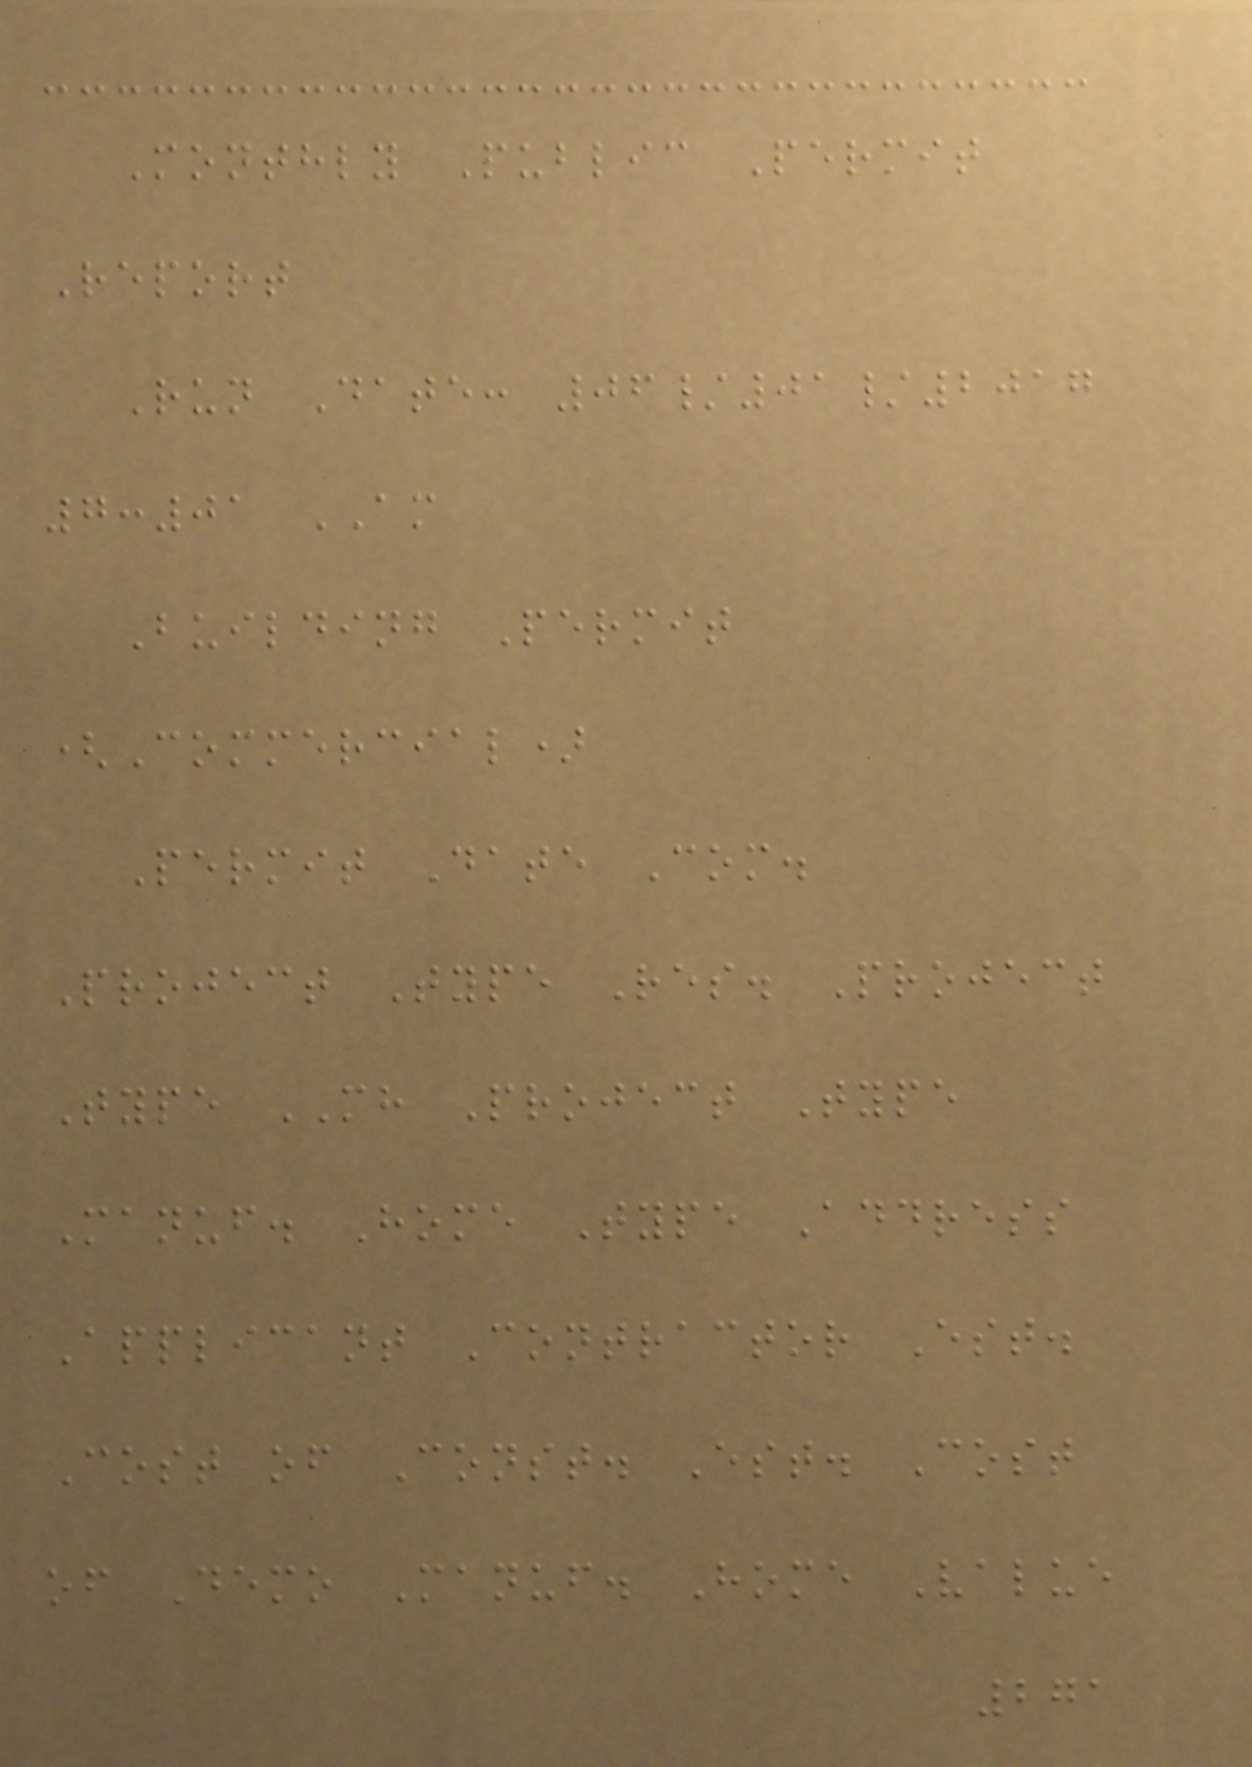Monthly Public Permit
Report
Run Date: 06/01/2017
7:01 AM
Building Permit
(Commercial)
Permit Date Com.
Project Type Res. Project
Type MH Project Type
Manuf. Home Type Address
Applicant Contractor Est.
Cost of Const. Est. Cost
of Demo Manuf. Home Value
271
